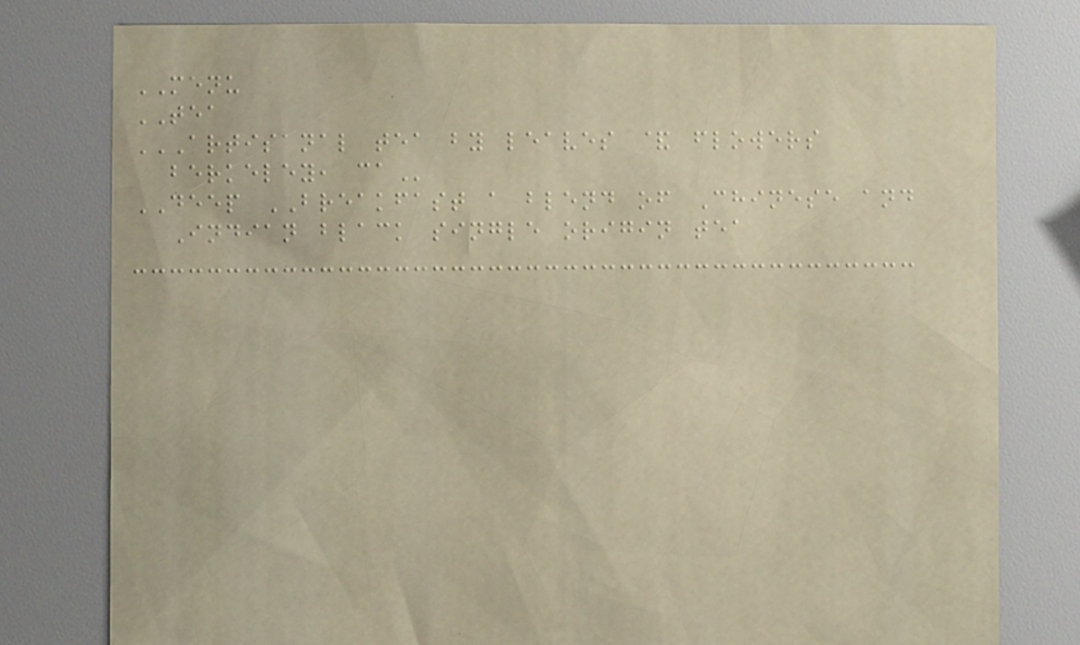MENU
TEA
ARTISANAL TEA BY LEAVES & FLOWERS
BERKELEY, CA
DEEP BREAKFAST a blend of Chinese and
Indian black single origin tea
